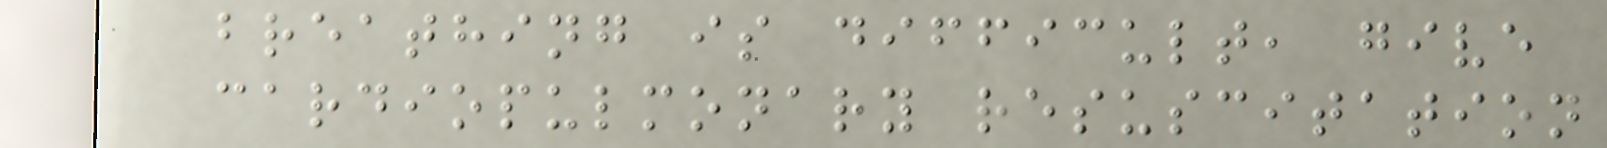breathing is difficult, give
cardiopulmonary resuscitation
